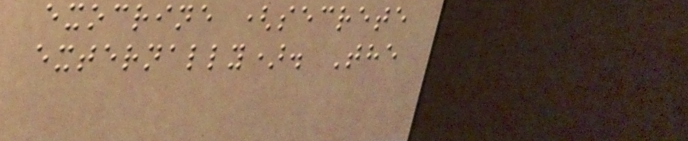exocrine (secrete
externally). The
